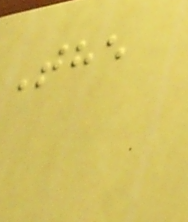The
